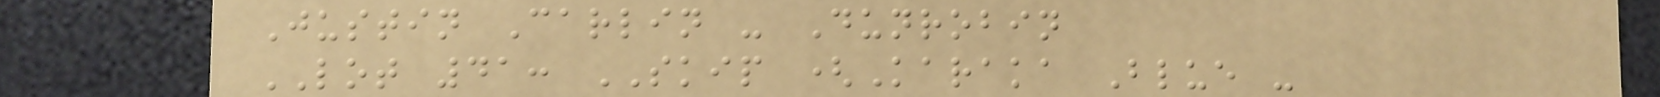Justin Carlin - Dunrobin
LOT 41: SKIP (Karaka Blue -
